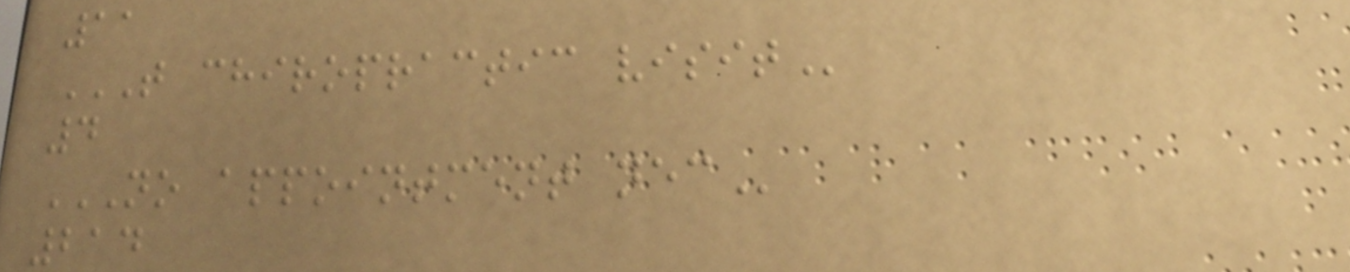11
T CHIROPRACTIC VISIT
4
NO APPOINTMENT NEC
214
